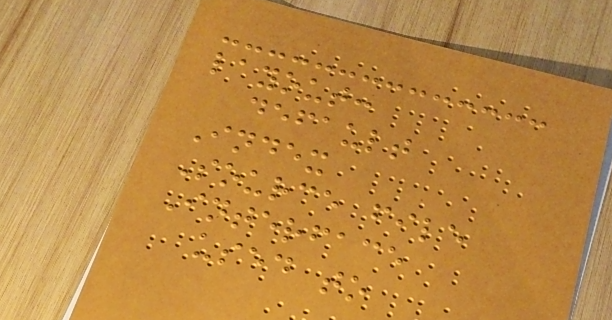layout:
default
Index
Source file
Interface
used to
